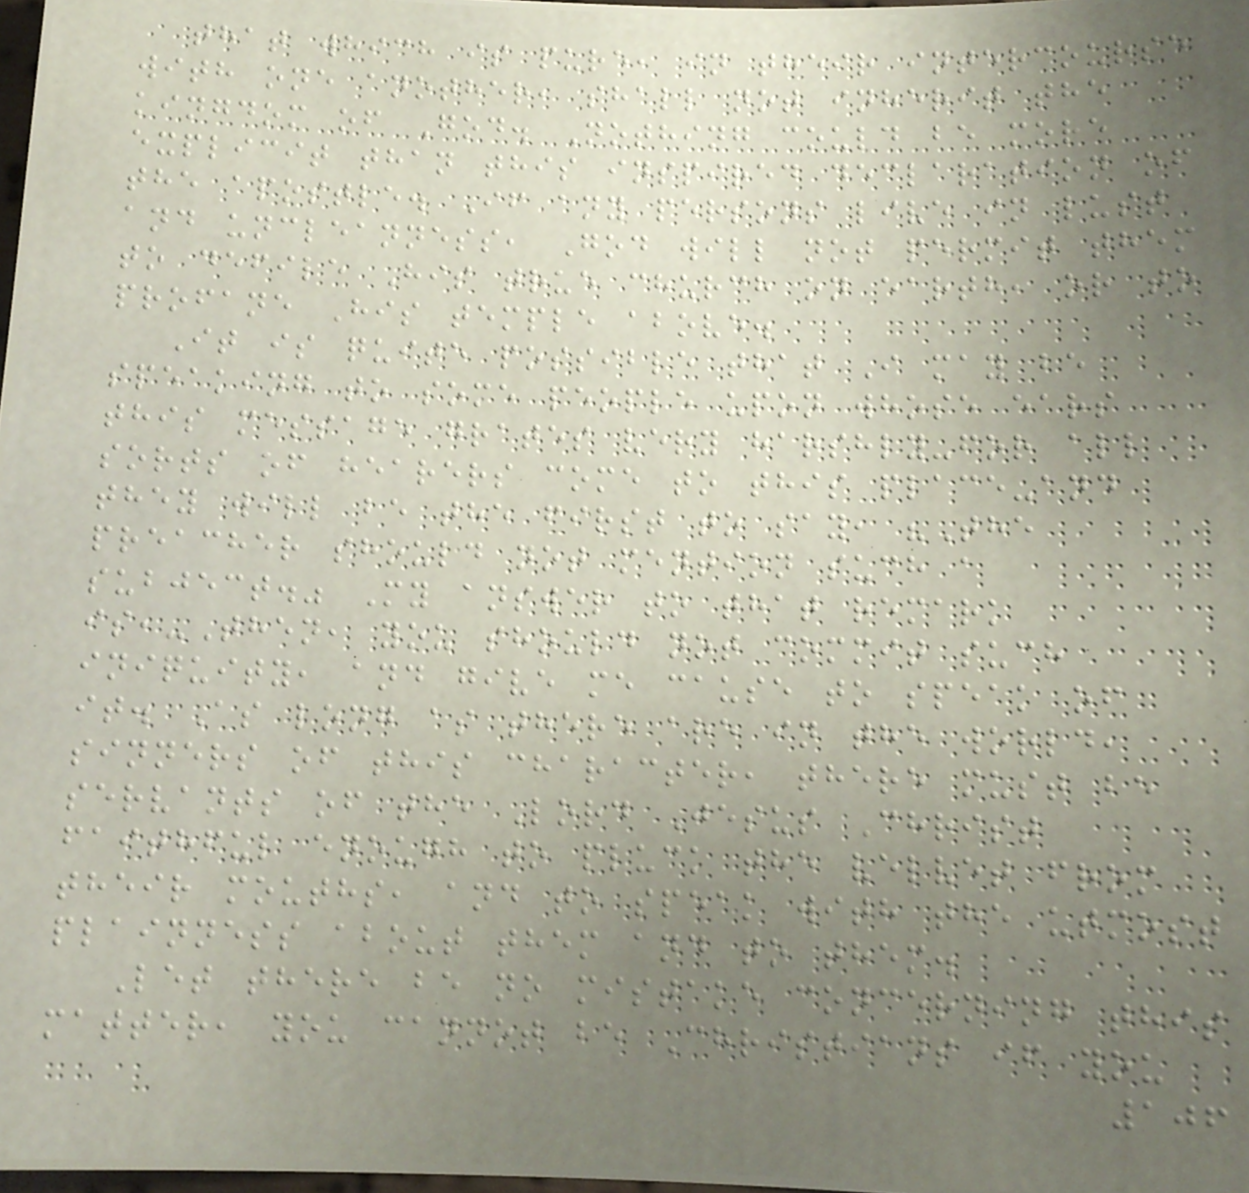that which is pure, in their intercourse
with one another, shall not inherit the
kingdom of God. Nothing could be more
explicit than this inspired declaration of
the apostle. If any persons live in lust
and uncleanness, God will not permit them
to defile His true church on earth, or to
profane His temple above.
It is quite possible that I may be
speaking to some people upon whose ears
this message grates very harshly-for all
sorts of hearers come to this place-and
they will be the first to say, "The
preacher should not mention such a
subject." My answer to that remark
is,-Then, you should not commit such
iniquity, and give me cause to speak of
it. As long as there are in the world,
sinners of this character, there must be
servants of the Lord Jesus Christ
faithful enough to pluck the velvet from
their mouths, and to speak with the utmost
plainness about them and to them.
Let there be no mistake concerning this
matter, you cannot be Christians if you
106
